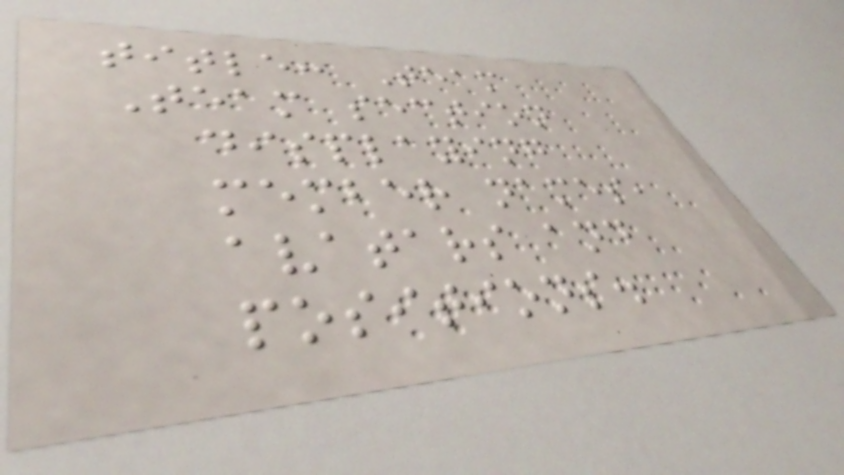title: Team
Team section
displaying
member names,
avatars and
positions.
